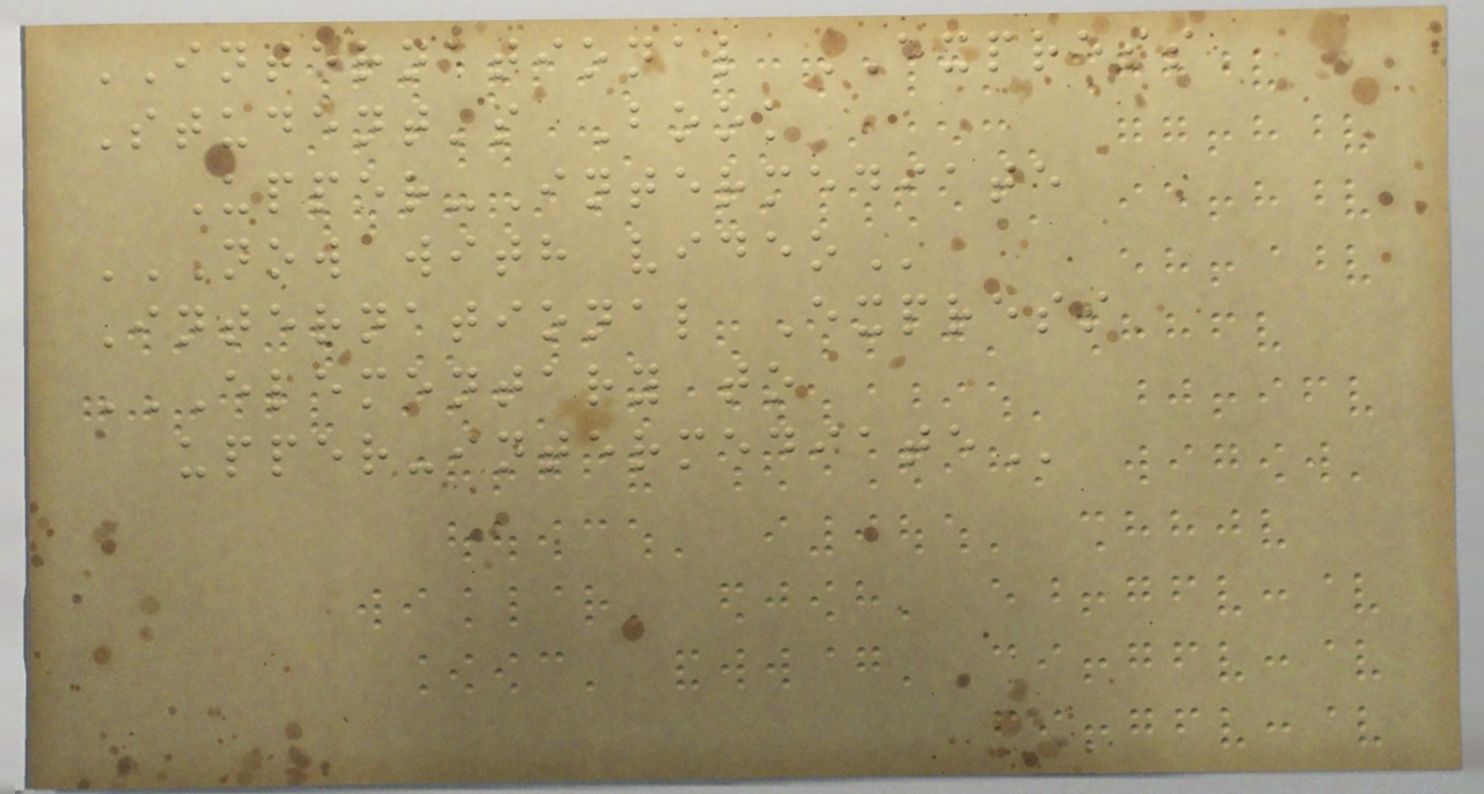INTERNATIONAL EXPRESS
Student's Book
Upper-Intermediate
NOW WITH VIDEO
International Express
ELEMENTARY TO
UPPER-INTERMEDIATE
